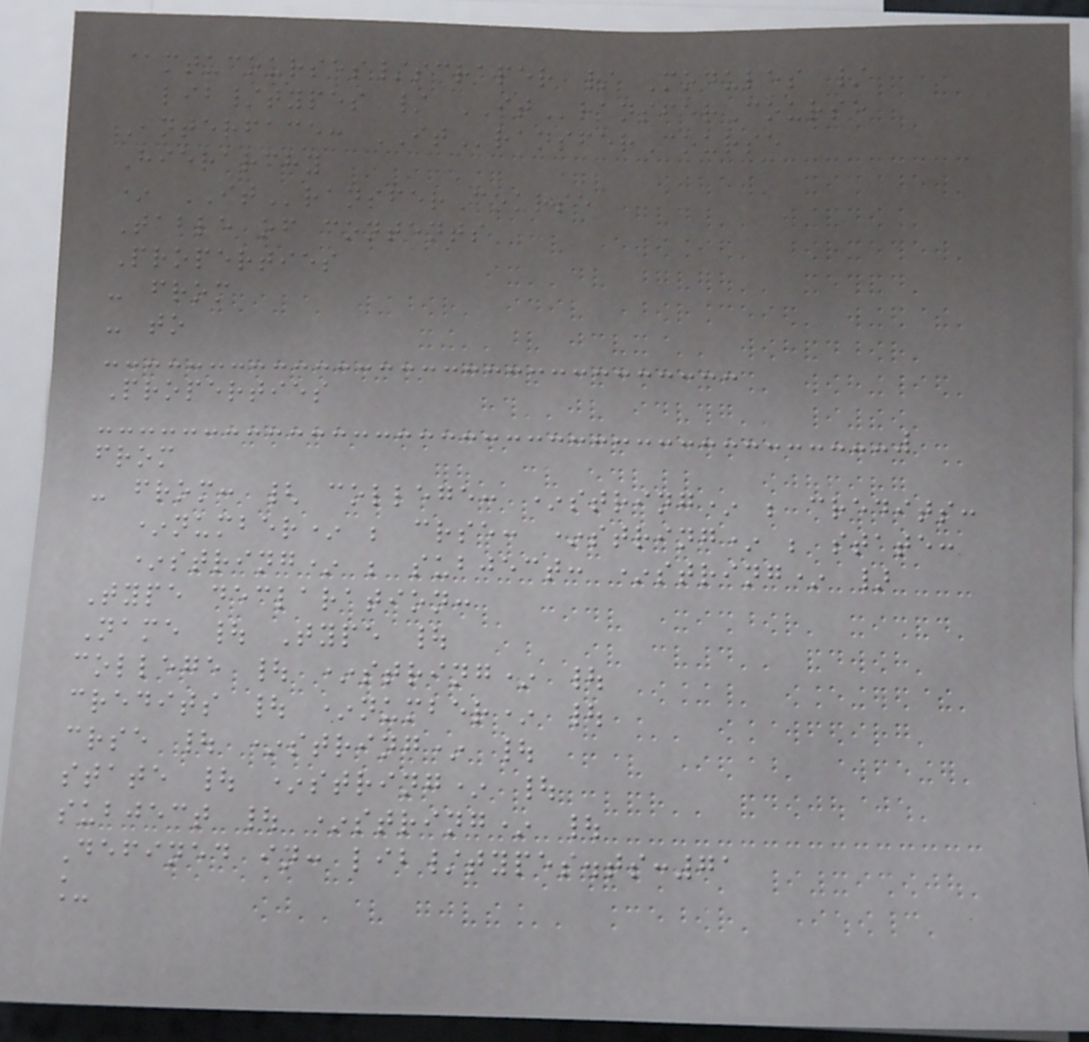@mtucourses/scraper / Modules /
lib/types / ITransferCourse
Interface: ITransferCourse
Hierarchy
* ITransferCourse
Table of contents
Properties
- from
- to
Properties
from
- from: { college: *string* ; credits:
*number* ; crse: *string* ; state:
*string* ; subject: *string* }
Type declaration:
Name | Type |
college | *string* |
credits | *number* |
crse | *string* |
state | *string* |
subject | *string* |
Defined in: lib/types.ts:71
_
